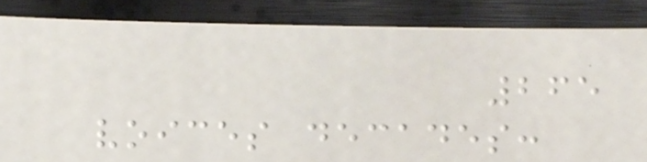265
voices decades:
